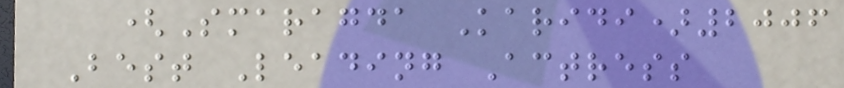(Smaragda Karidi)2006
Best Leading Actress
